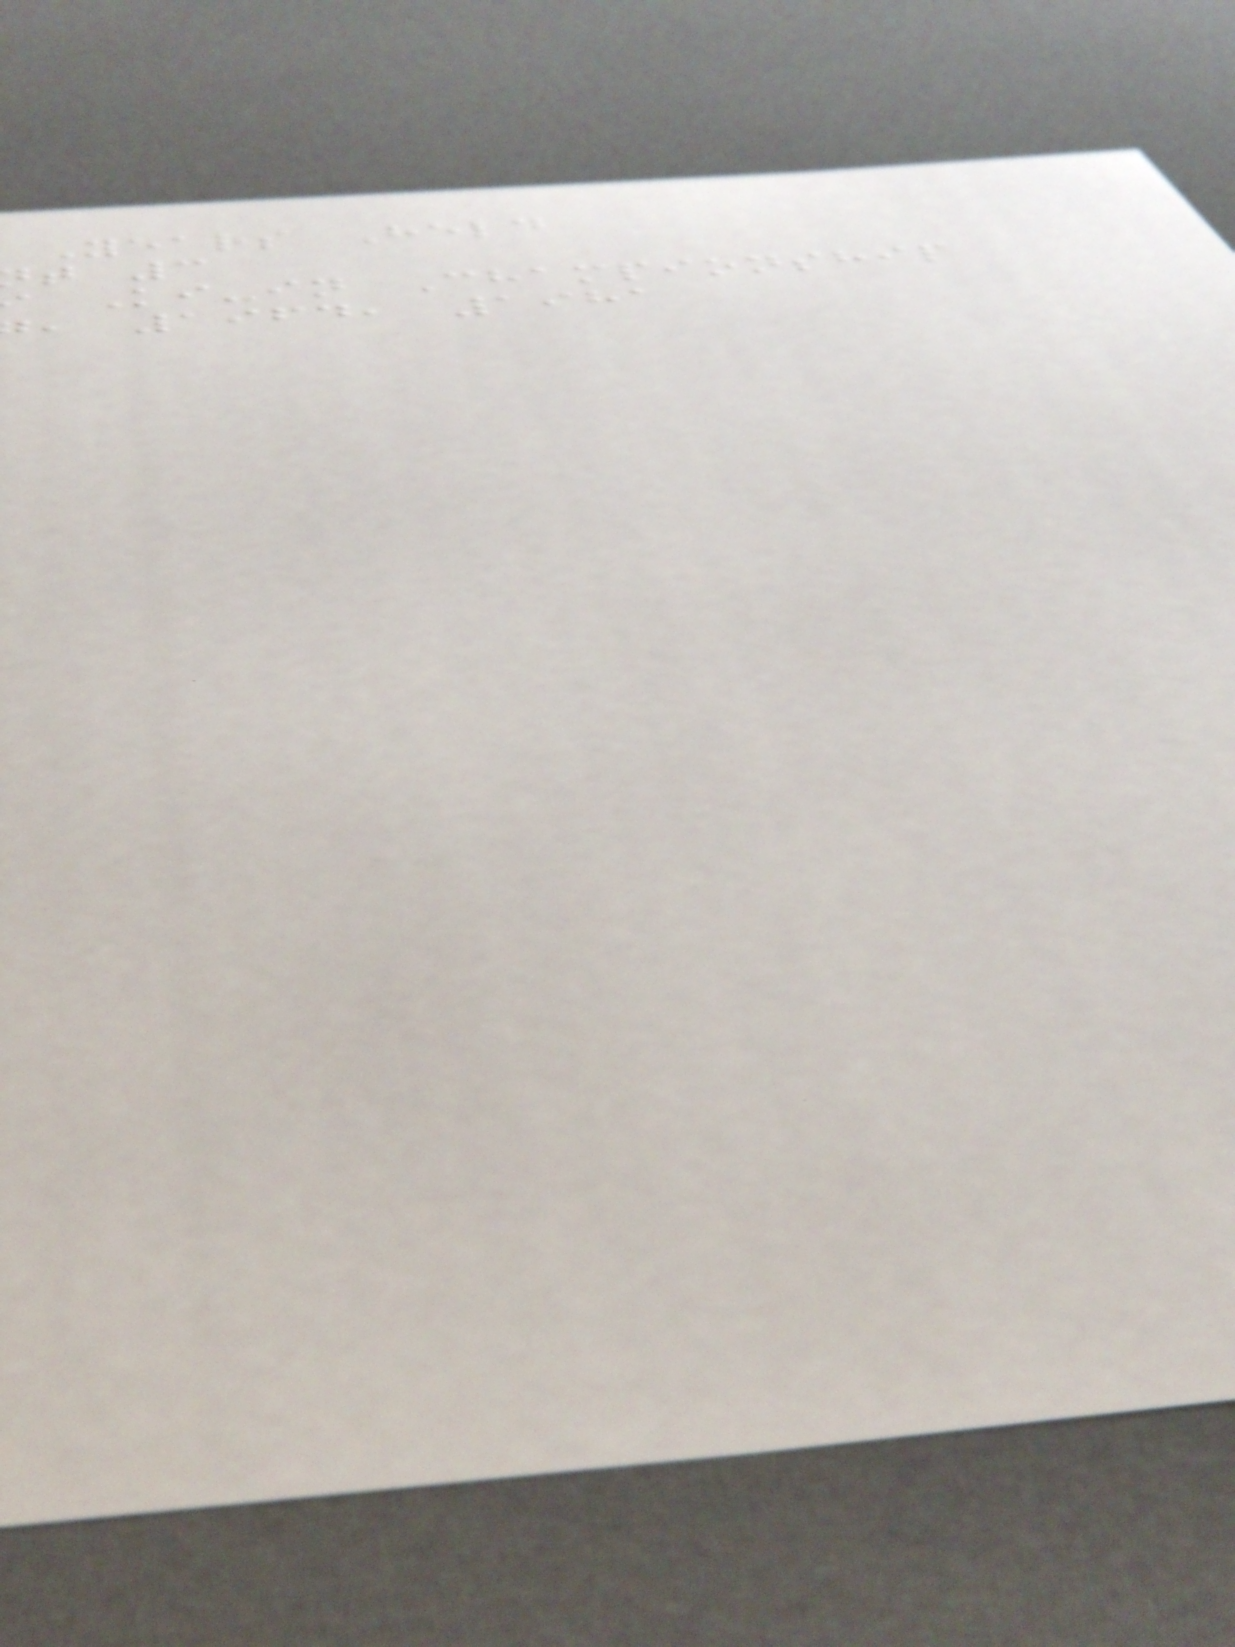Years Held
t 3
Ki-in Championship
, 1964, 1981
